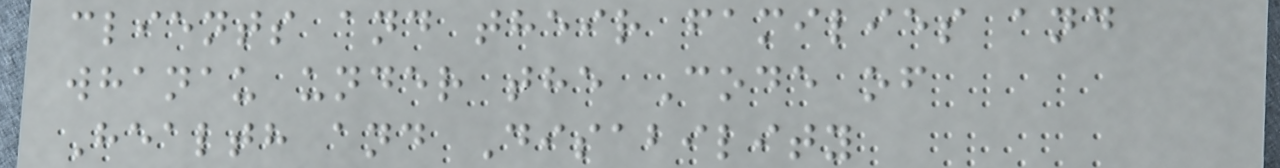clients and their families and
whanau under the Code of
Health and Disability
